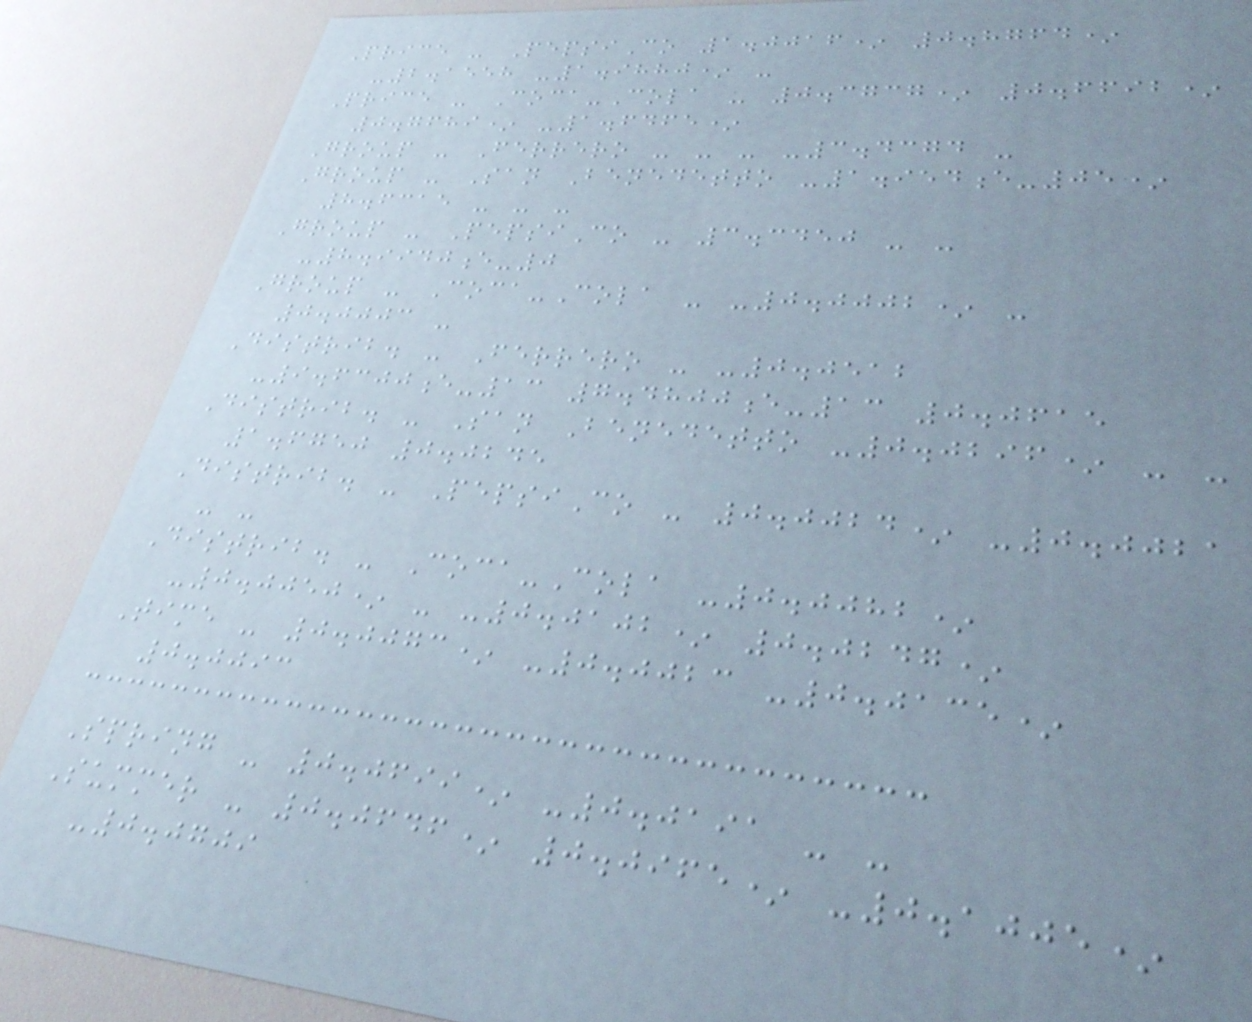Price - PepsiCo 1.0016* 0.8764*
-2.1558 -1.9880* -
Price - Coca-Cola - 0.3737* 0.6692*
0.7689* -1.6465*
Group - Ferrero - - - -3.4374 -
Group - San Benedetto -1.954e-05*
8.6315 - - -
Group - PepsiCo - 3.3450 - -
-8.9940e-0
Group - Coca-Cola - -0.0002* -
0.0003 -
Distrib. - Ferrero - -0.0512
-9.6300e-13 7.4800e-13 0.0615
Distrib. - San Benedetto -0.0296* - -
1.6750 0.0245
Distrib. - PepsiCo - 0.0024* -0.0021
- -
Distrib. - Coca-Cola -0.0082*
-0.0050* - -0.0102* 0.0247*
Time - 0.0073* -0.0023 -0.0135*
0.0093
Spring - 0.0699* -0.0191 - -
Summer - 0.0646* 0.0965* -0.1005*
-0.0709
